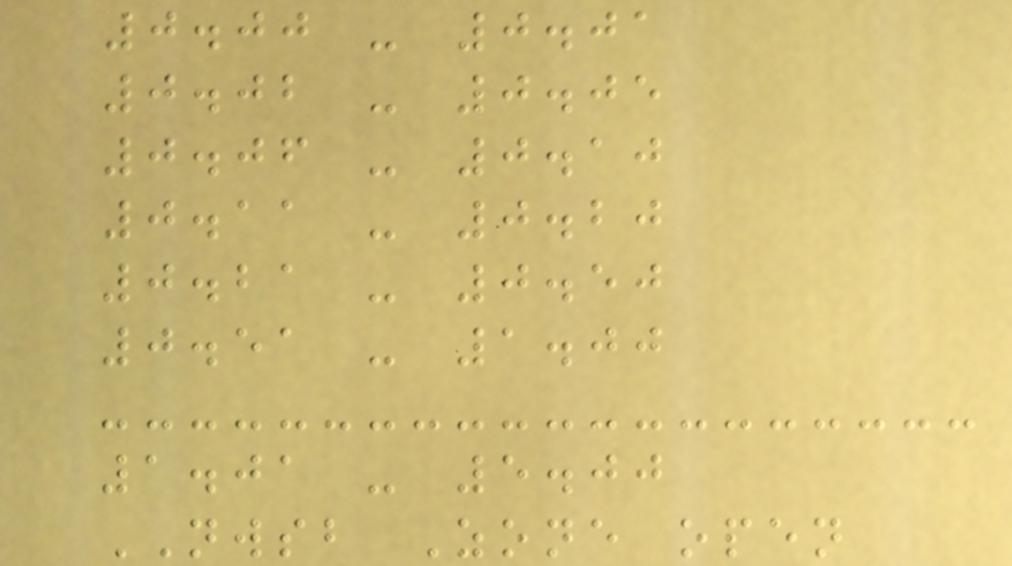0.00 - 0.01
0.02 - 0.05
0.06 - 0.10
0.11 - 0.20
0.21 - 0.50
0.51 - 1.00
1.01 - 5.00
NWSB Zone open
